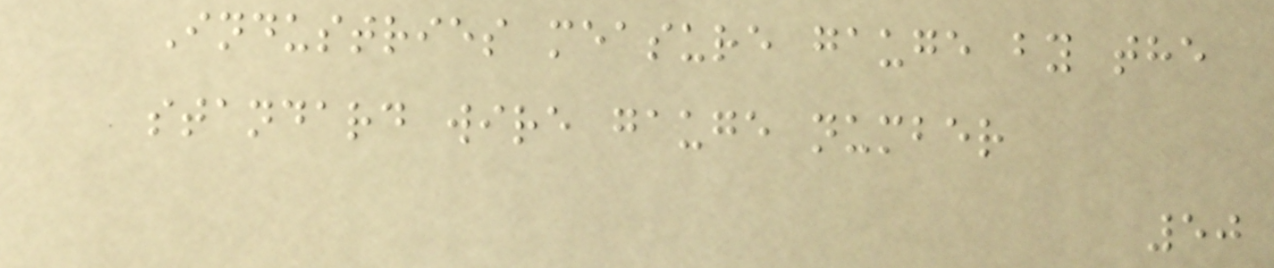Industries measure gauge by the
standard wire gauge number
50
